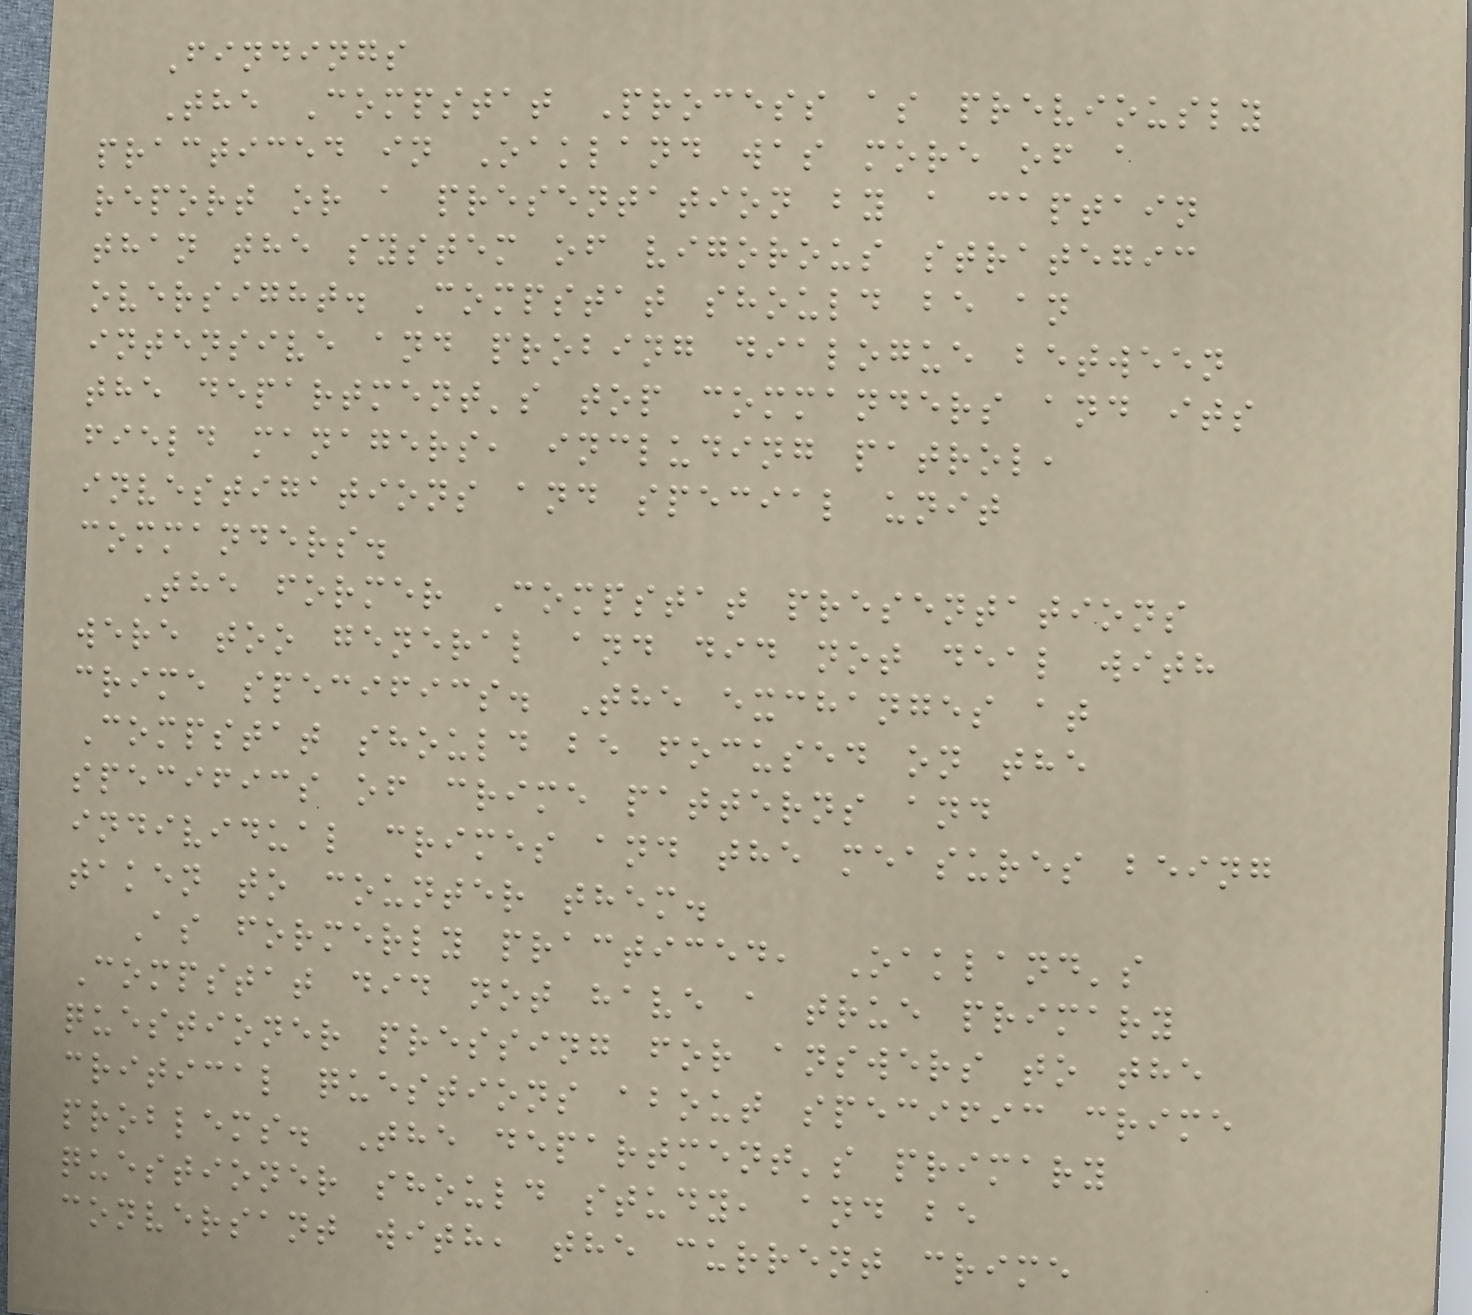Findings
The Compstat Process as previously
practiced in Oakland was more of a
report or a presentation by a captain
than the system of vigorous strategic
oversight. Compstat should be an
intensive and probing dialogue between
the department's top commanders and its
field managers, including patrol,
investigations and special unit
commanders.
The former Compstat presentations
were too general and did not deal with
crime specifics. The exchanges at
Compstat should be focused on the
specifics of crime patterns and
individual crimes and the measures being
taken to counter them.
As formerly practiced, Oakland's
Compstat did not have a true primary
questioner pressing for answers to the
critical questions about specific crime
problems. The department's primary
questioner should study, and be
conversant with, the current crime
